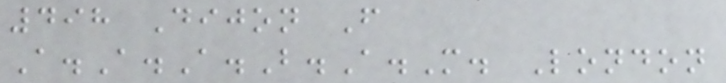498 Dijon F
A.A.A.B.A.M. London
